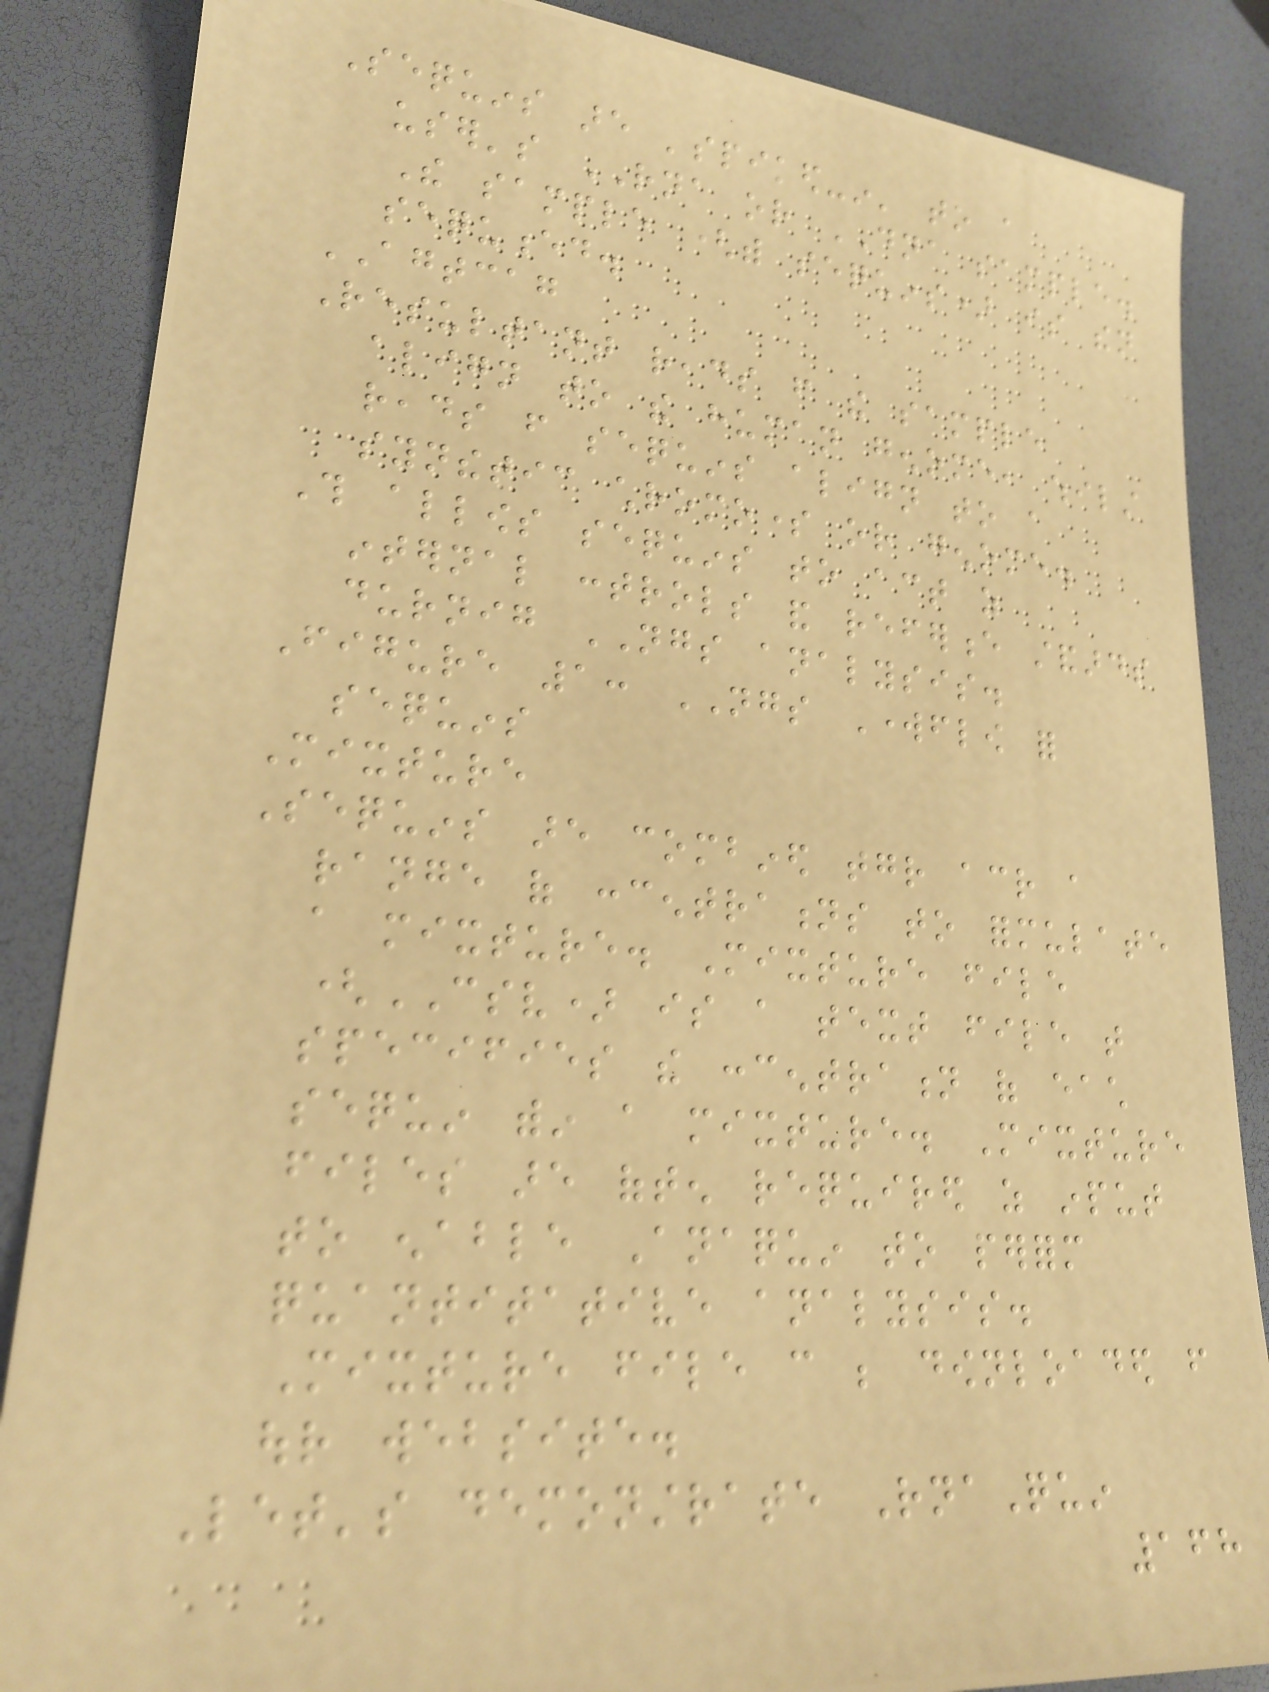Sequins are 'spiked-in' to a
user's RNA or DNA sample.
The sample (with sequins) is then
sequenced.
AGTCAG
Resultant reads from the sample
align to the human genome, whilst
reads from sequins align to a
synthetic chromosome or genome.
This allows sequins to act as
internal controls and reference standards
durnig NGS analysis.
Figure 1: NGS Workflow for
sequins
Mixture
Sequins are combined together across a
range of concentrations to formulate
a mixture. Mixture file
(CSV) is a text file that
specifies the concentration of each
sequin within a mixture. Mixture
files are often required as input
to enable Anaquin to perform
quantitative analysis.
Mixture file can be downloaded from
our website.
Let's demonstrate RnaQuin
168
